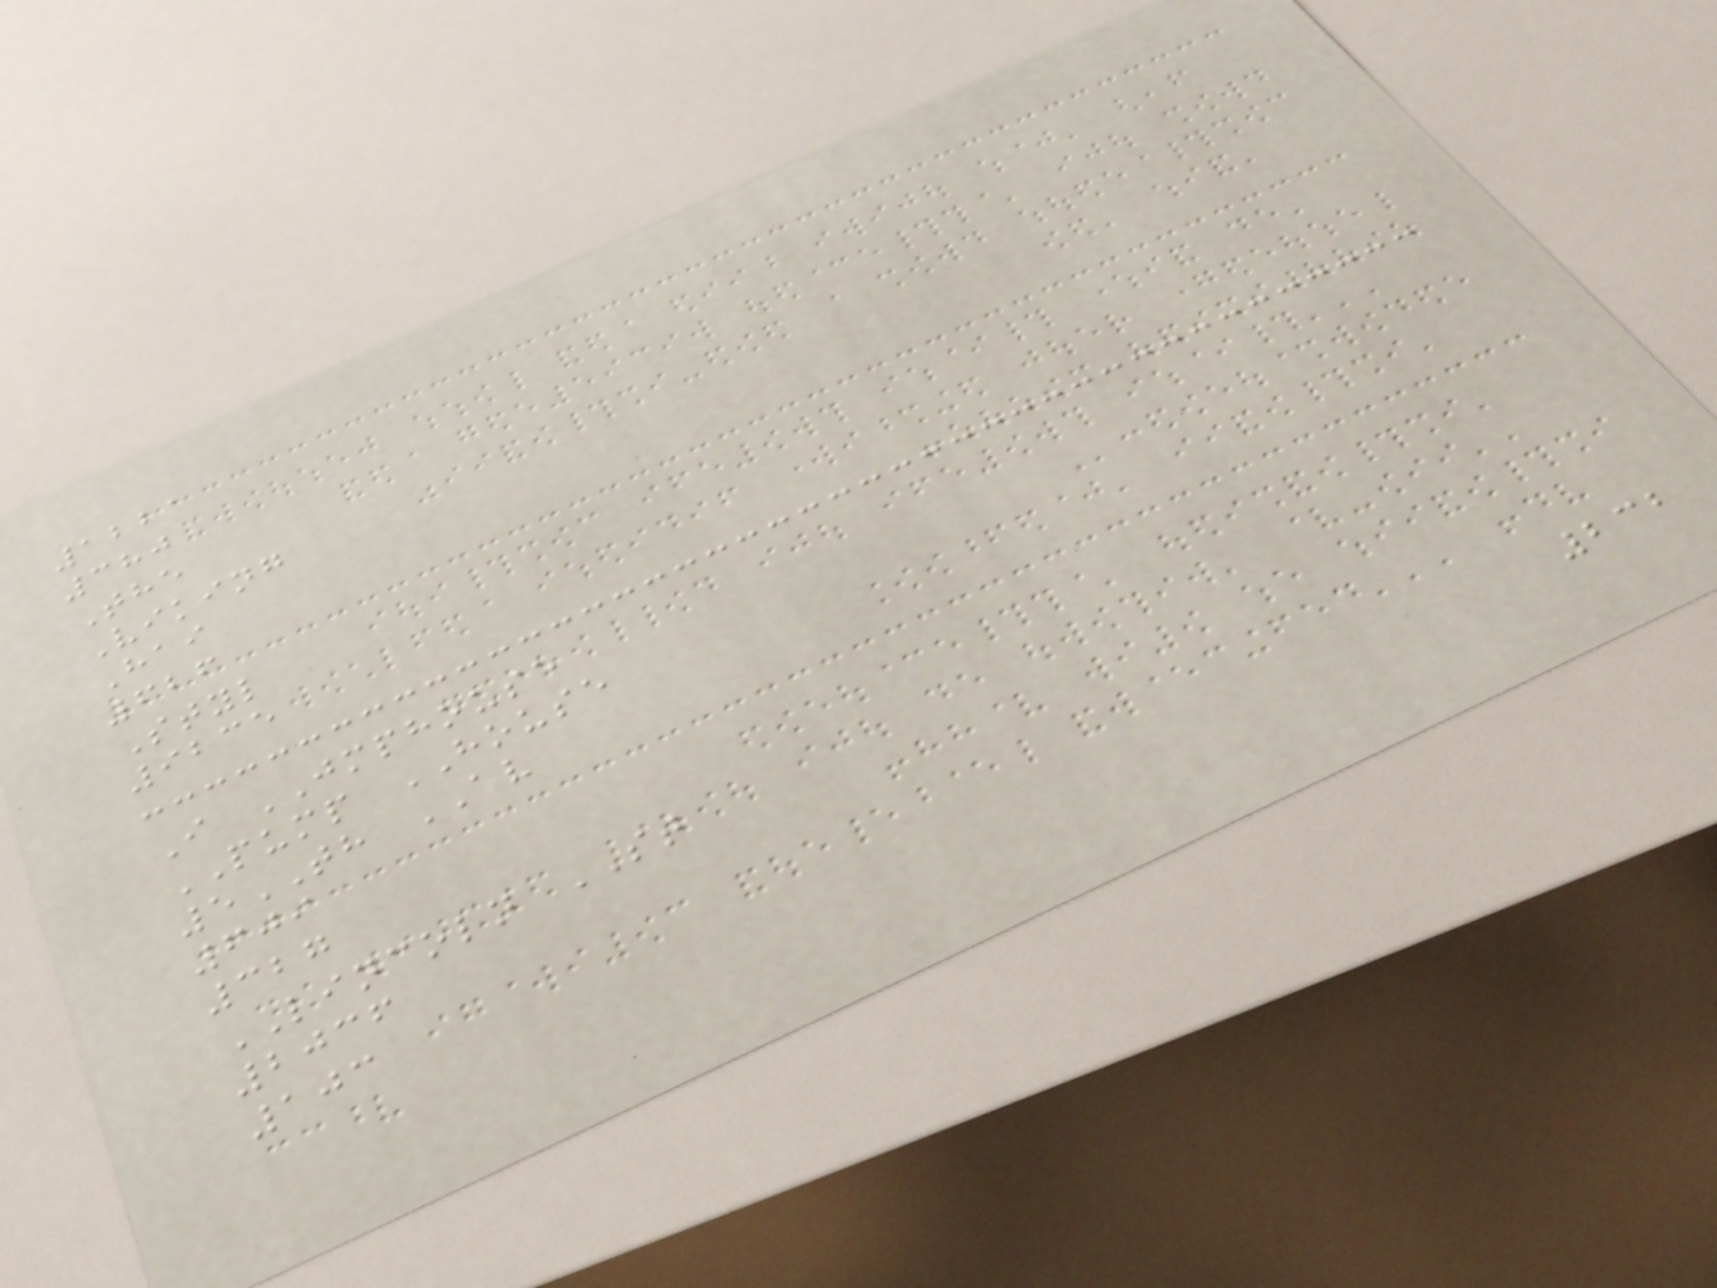1221
380
The
Viking
Hai
626
Styl
9235
I JMPHOUSE
PUMP HOUSE
5TH AV
609
327
LINCOLN ST
2036
103
232
